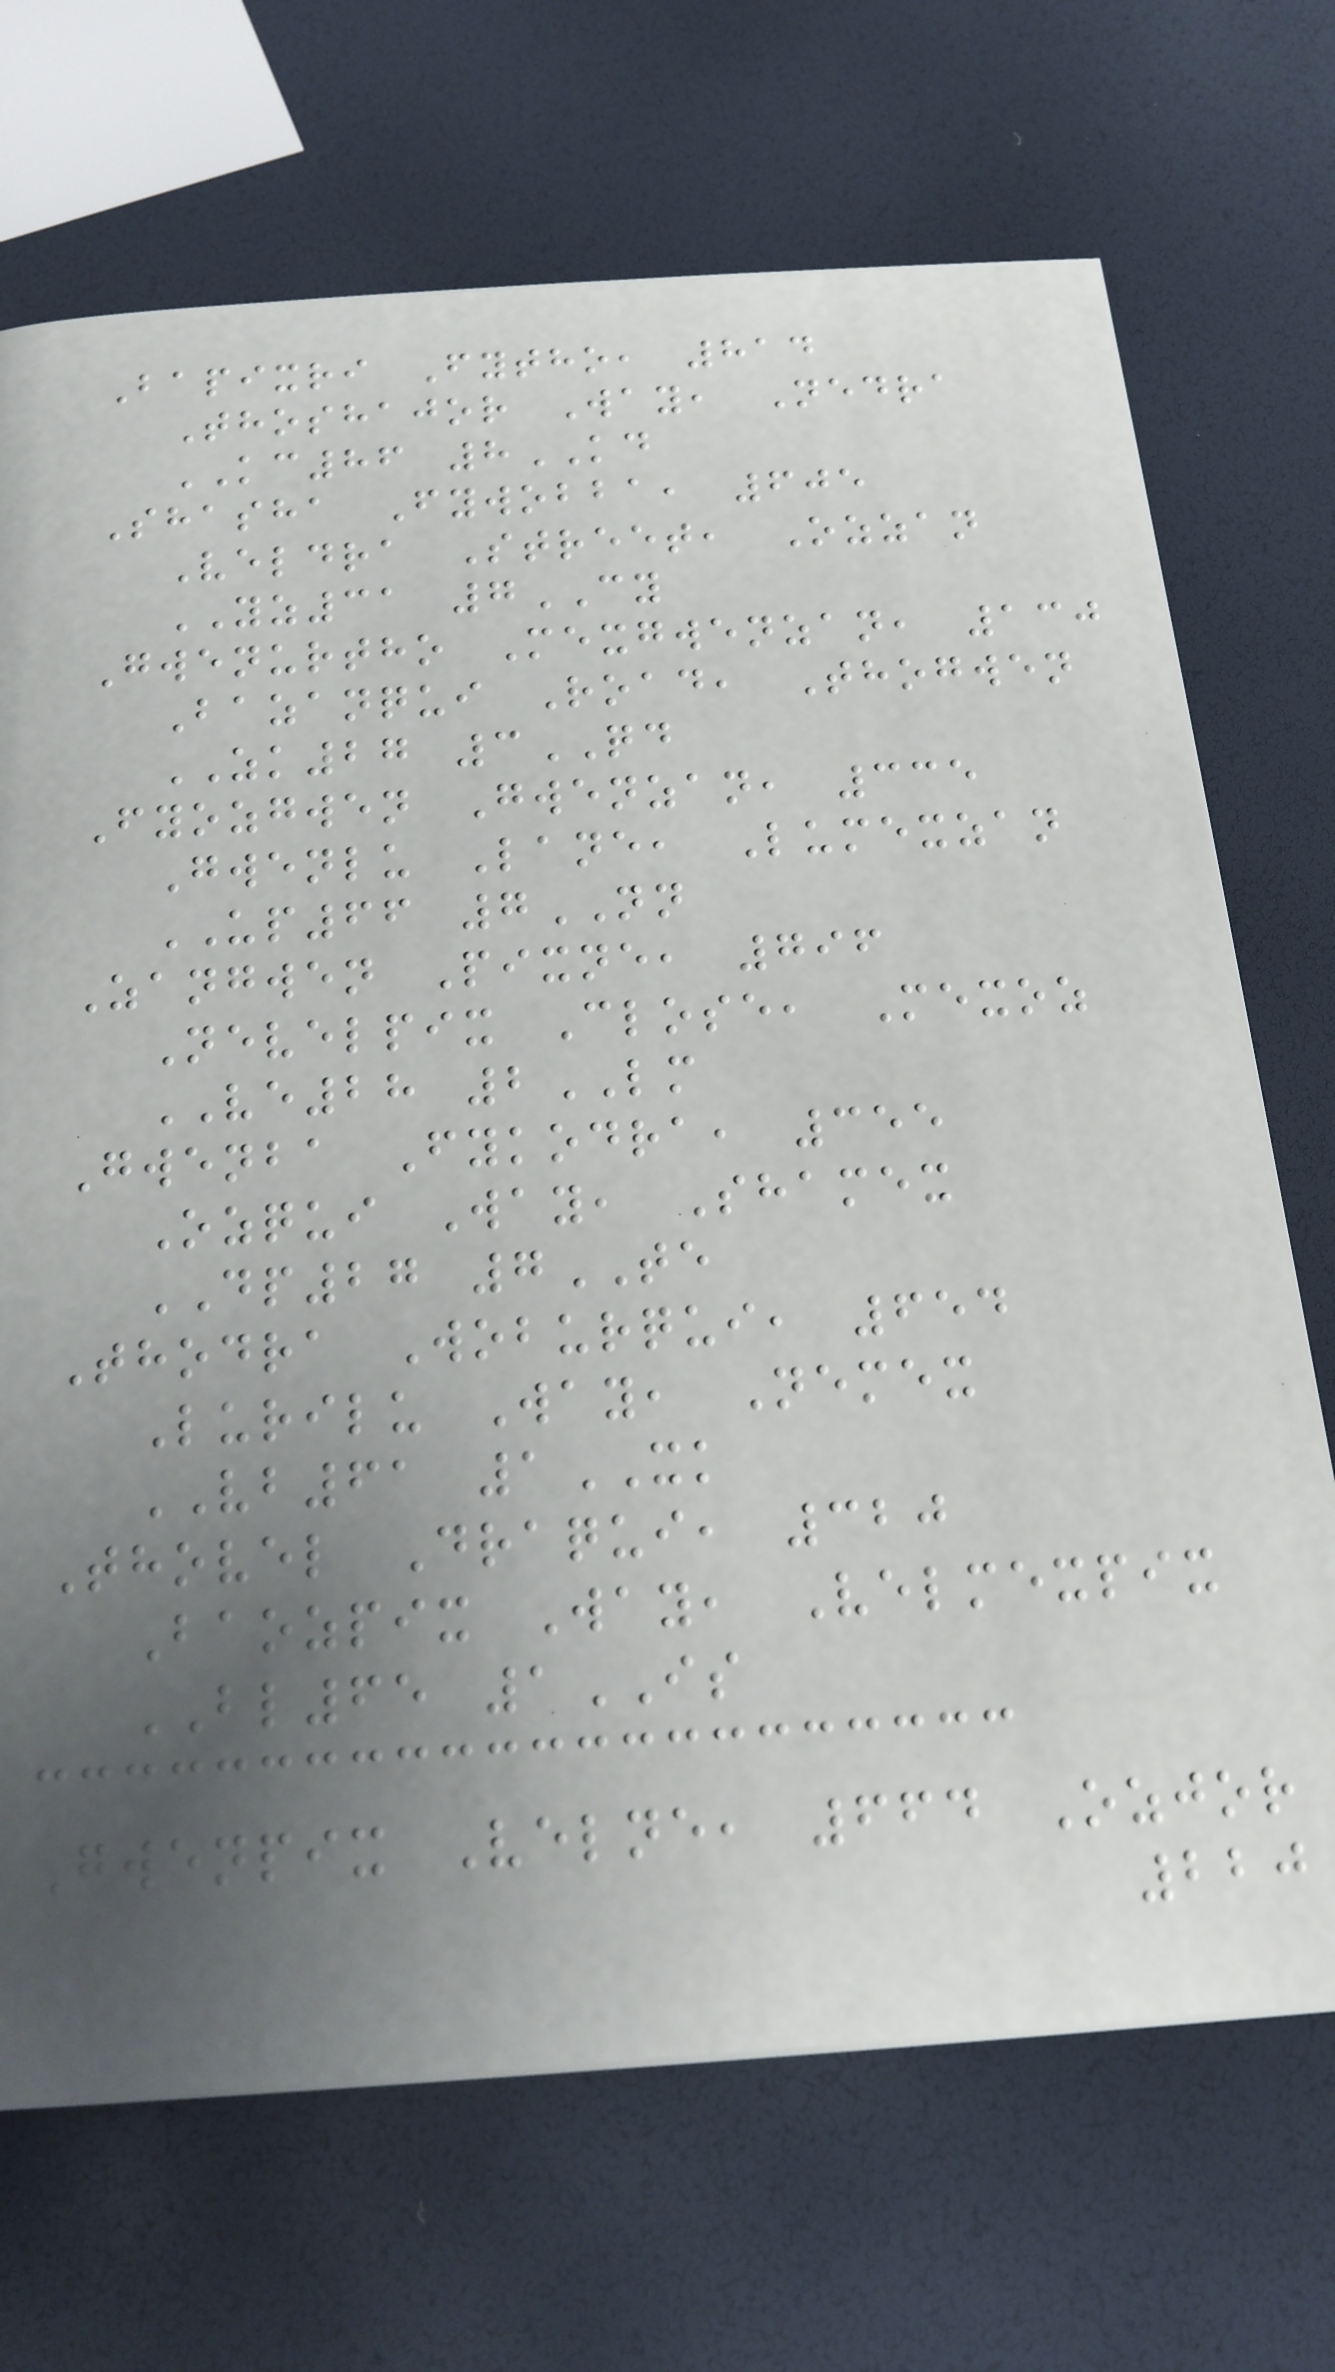Bapixri Fytho, 814
Thoshajor Way, Nedra
KC86 8KD
Shasha Fywobba, 605
Veldra Street, Ozzan
YZ31 7CY
Gwenurtho Mexgwenzan, 130
Bazanqui Road, Thogwen
ZK27 3QD
Fyozgwen Gwenzan, 335
Gwenlu Lane, Lumexzan
UP66 7NN
Zangwen Pixne, 796
Nevelpix Close, Mexoz
VE28 2LM
Gwenba Fykodra, 355
Ozqui Way, Shamex
DP27 7TE
Thodra Woburqui, 654
Lurilu Way, Nemex
VB61 1XK
Thovel Draqui, 320
Baozpix Way, Velmexpix
BL65 1IS
Gwenpix Velne, 664 Ozjor
220
